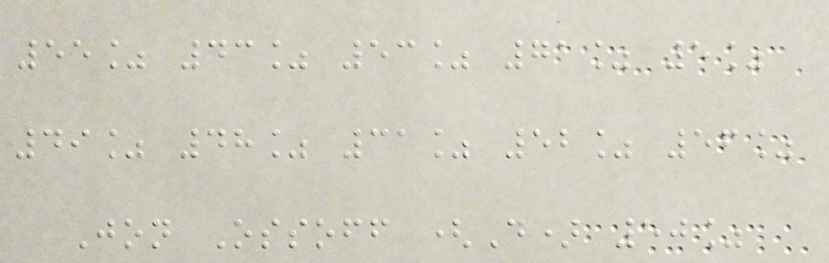55% 43% 53% 71% 5%
49% 48% 31% 52% 56%
Jon Ossoff (D) 50%
